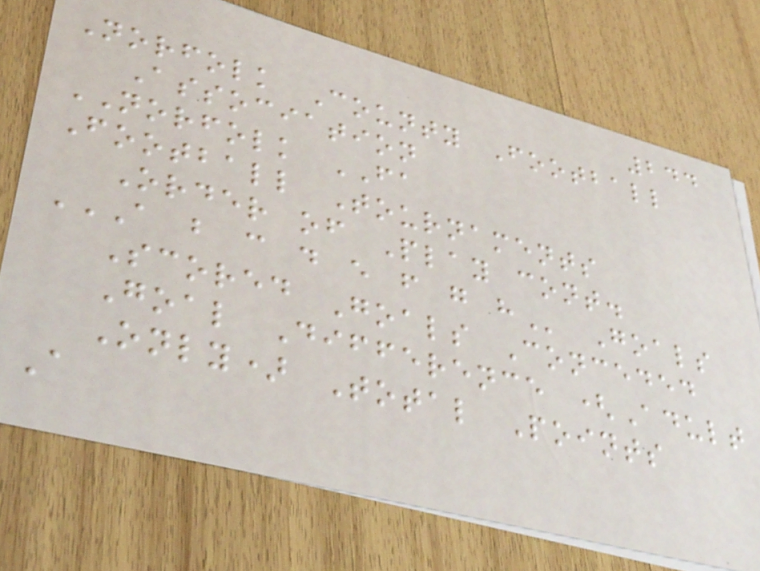244
Norfolk County Football
Association
NORFOLK FA
Football Tournaments
Order of Play cont.
A B C D E F G H Goals
Scored Goals Conceded
Goal Difference (Adult
Only) Total Points
A
